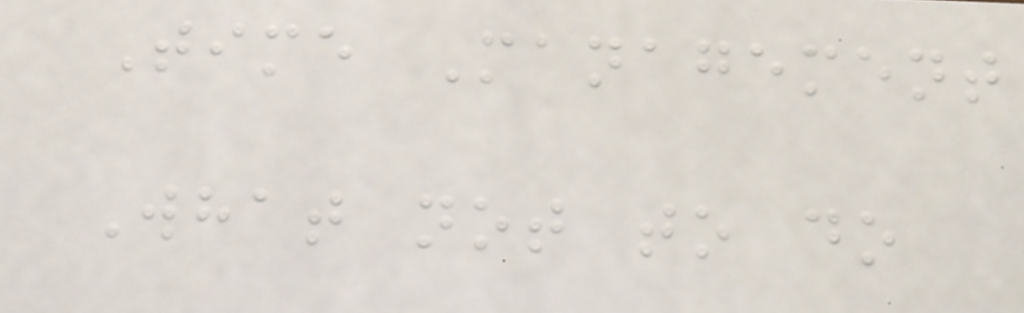Time Management
What not to do
